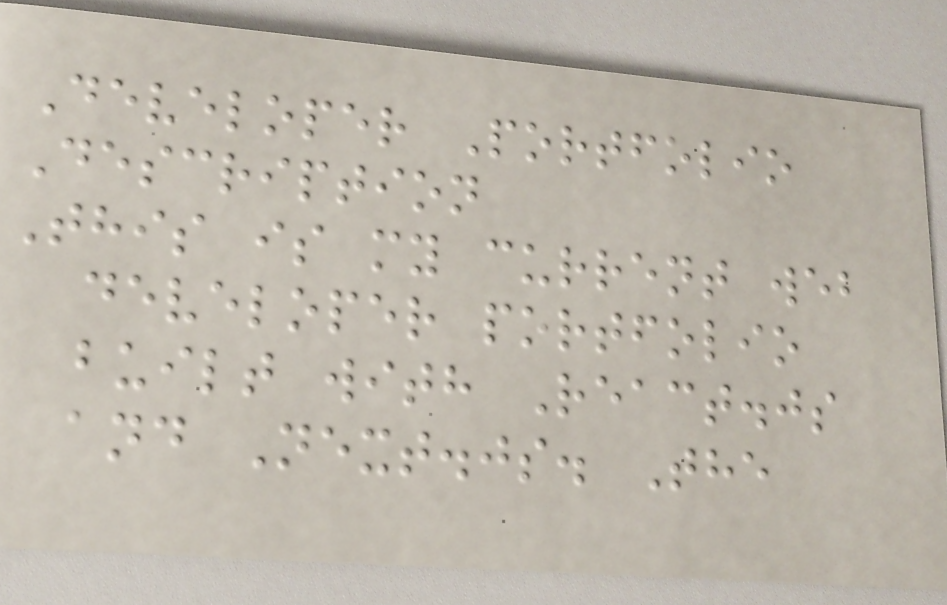Developer Portfolio
Description
This is my current web
developer portfolio
built with React.js
and Next.js. The
